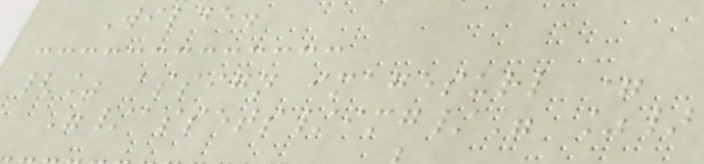Wilde.
{% assign imagesurl =
"/assets/img/" %}
